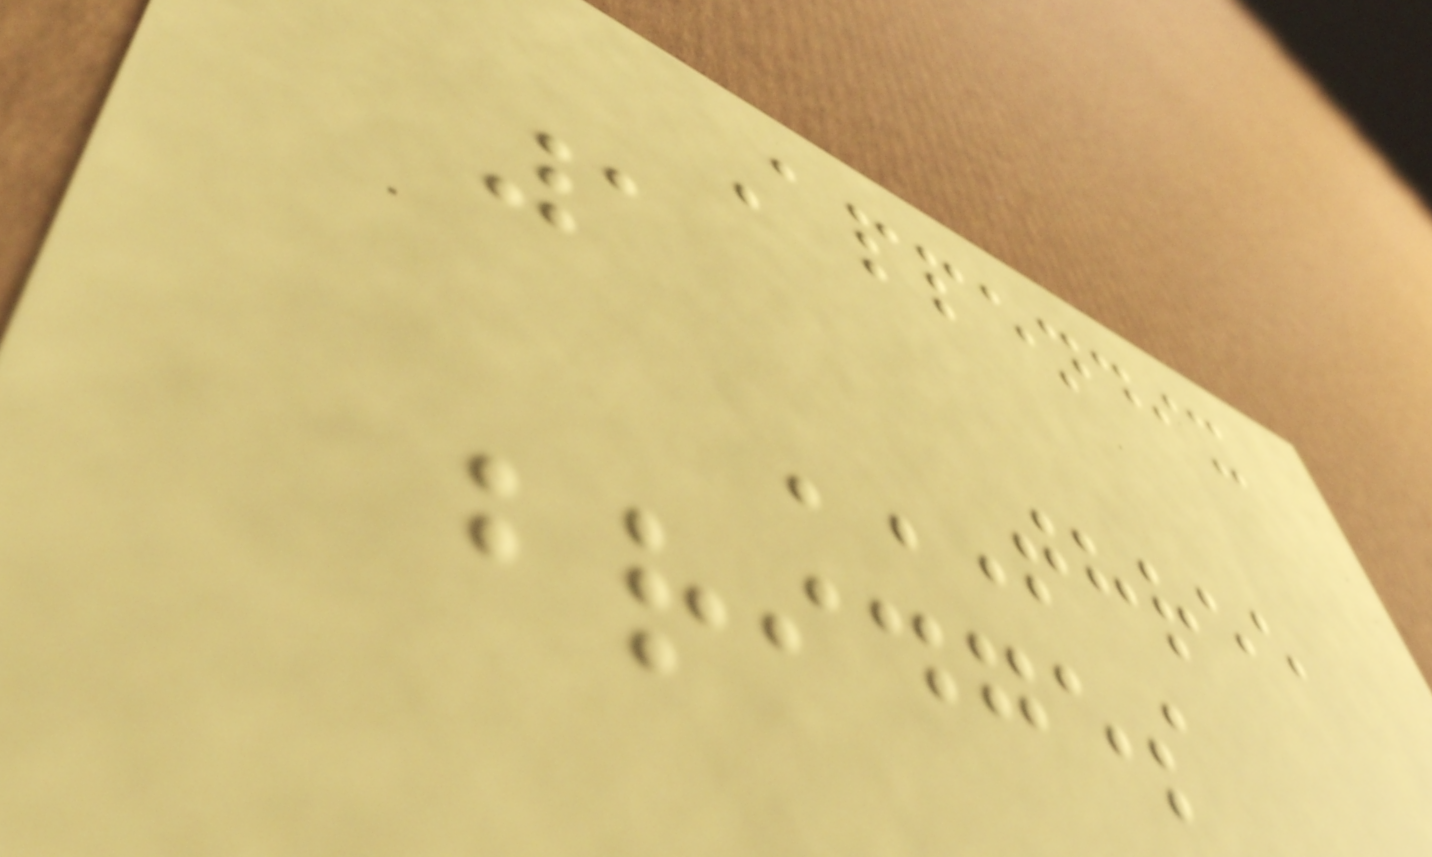Appendix
1
THREE
BRIDGES
